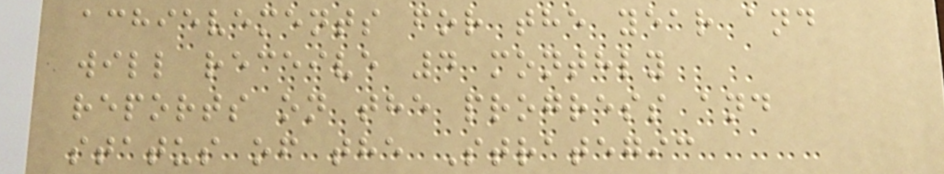achievements for the year and
will receive 4 monthly
reports on the progress and
status of the Strategic
